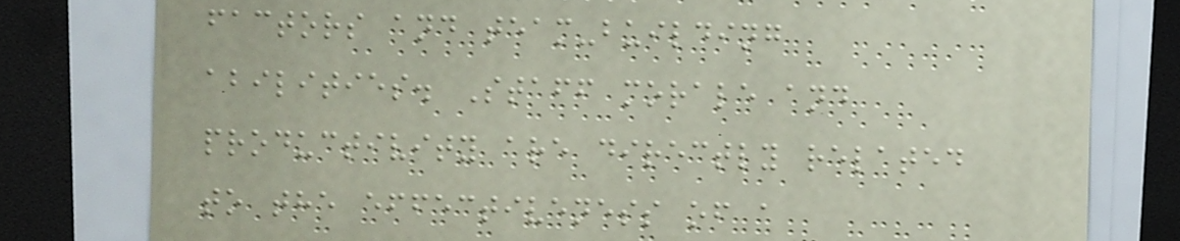factors and team-building
abilities. Staff morale and
productivity are directly related
to the effectiveness of a
